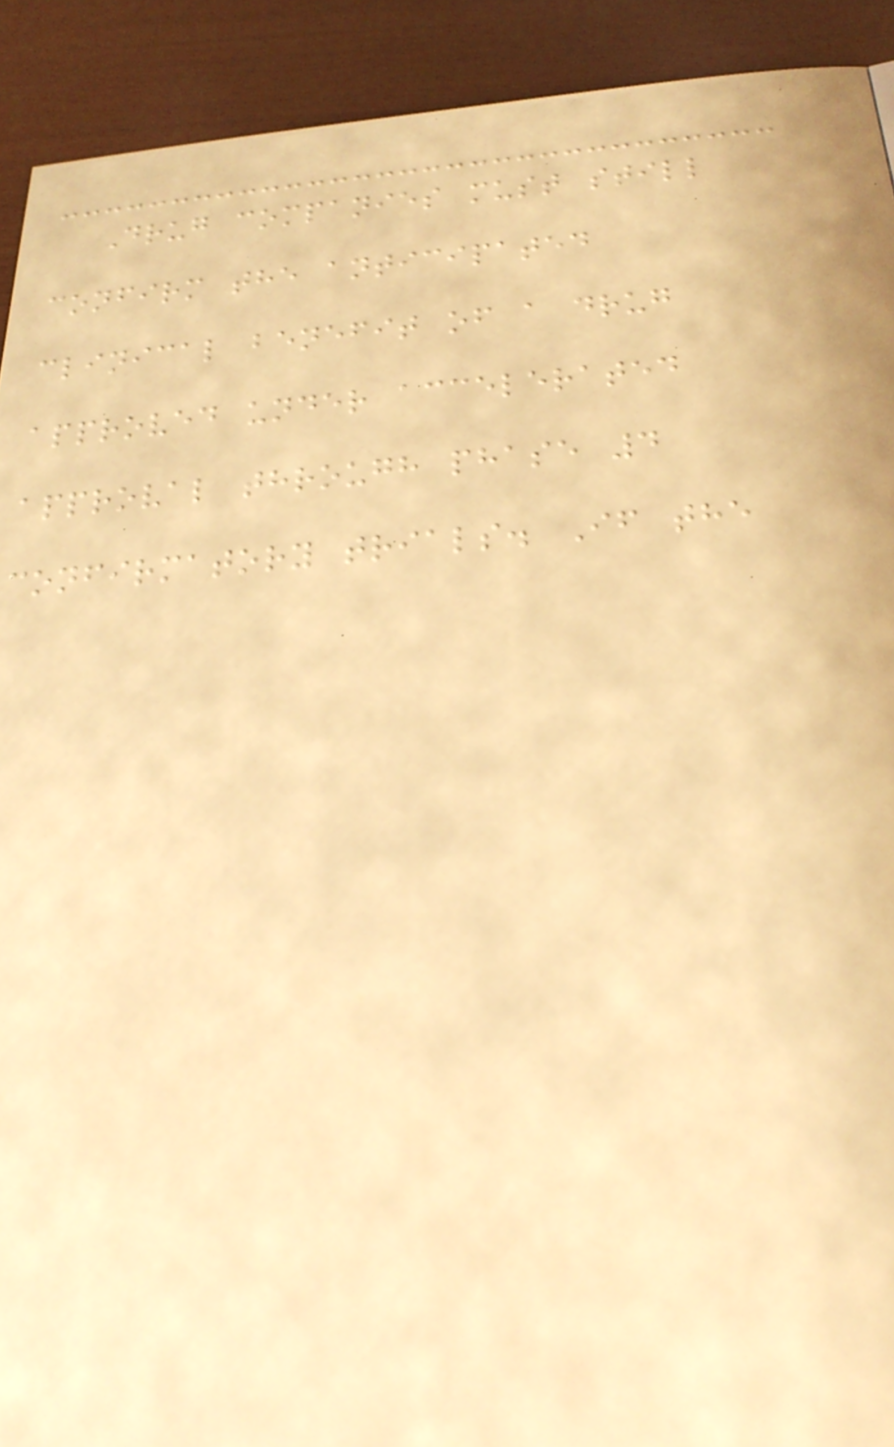Drug companies must still
confirm the anticipated
clinical benefit of a drug
approved under accelerated
approval through phase 4
confirmatory trials. If the
